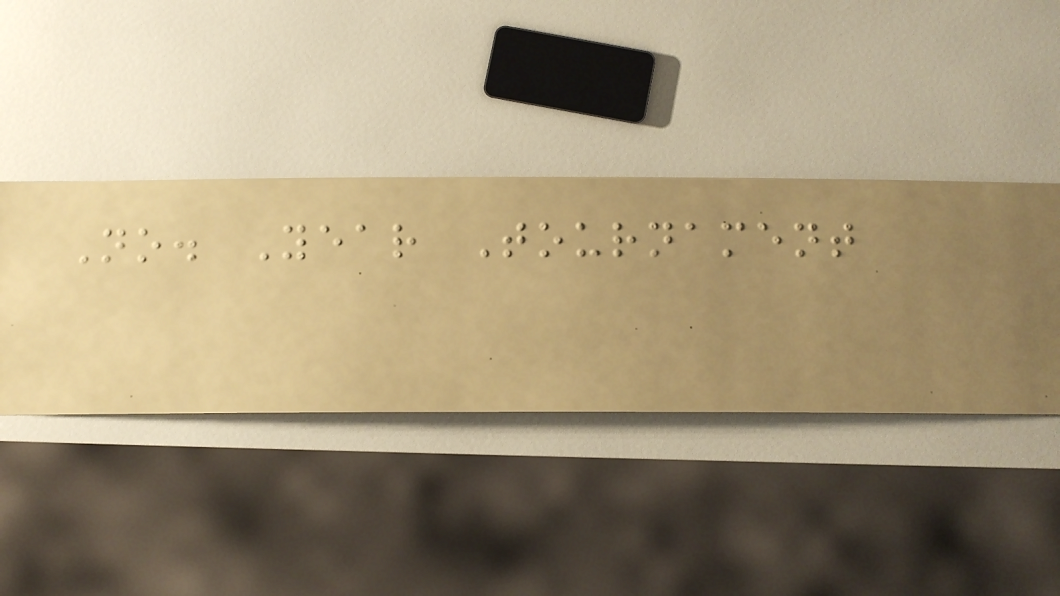No. Year Tournament
